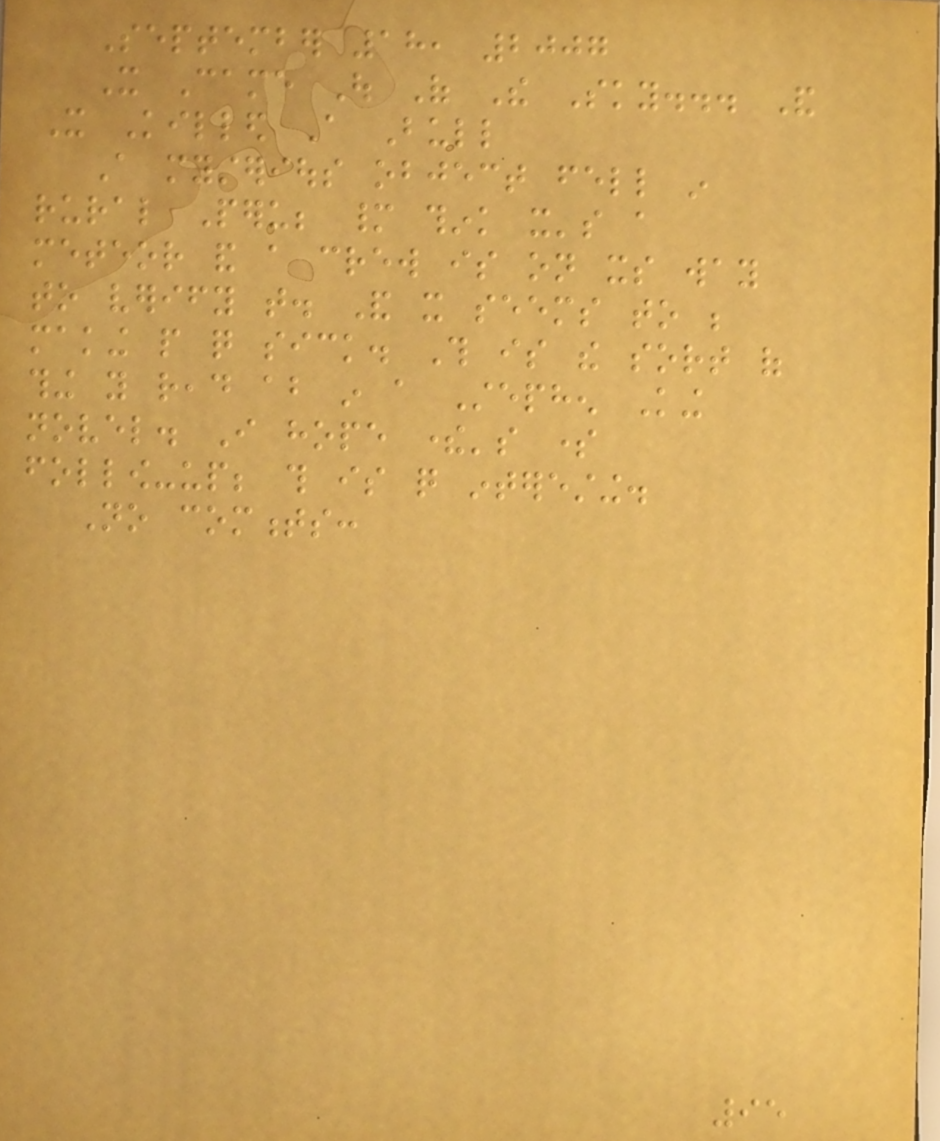September 18, 2007
It Came Out Of The Sky... And
It Killed A Bull
A mysterious object fell in
rural Peru; many think it's a
meteor and a crew is on its way
to verify that. And it seems to be
making people quite sick. This is the sort of
thing you read about in a Stephen King
novel. I hope there's some
follow-up; this is quite interesting.
No comments:
95
